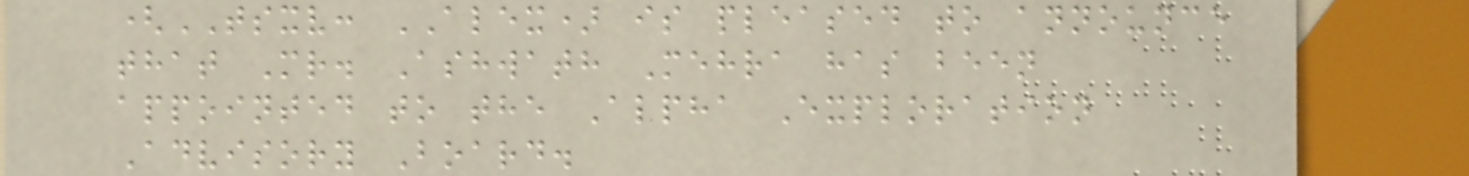(TSXV: ALEX) is pleased to announce
that Mr. Ashwath Mehra has been
appointed to the Alpha Exploration
Advisory Board.
